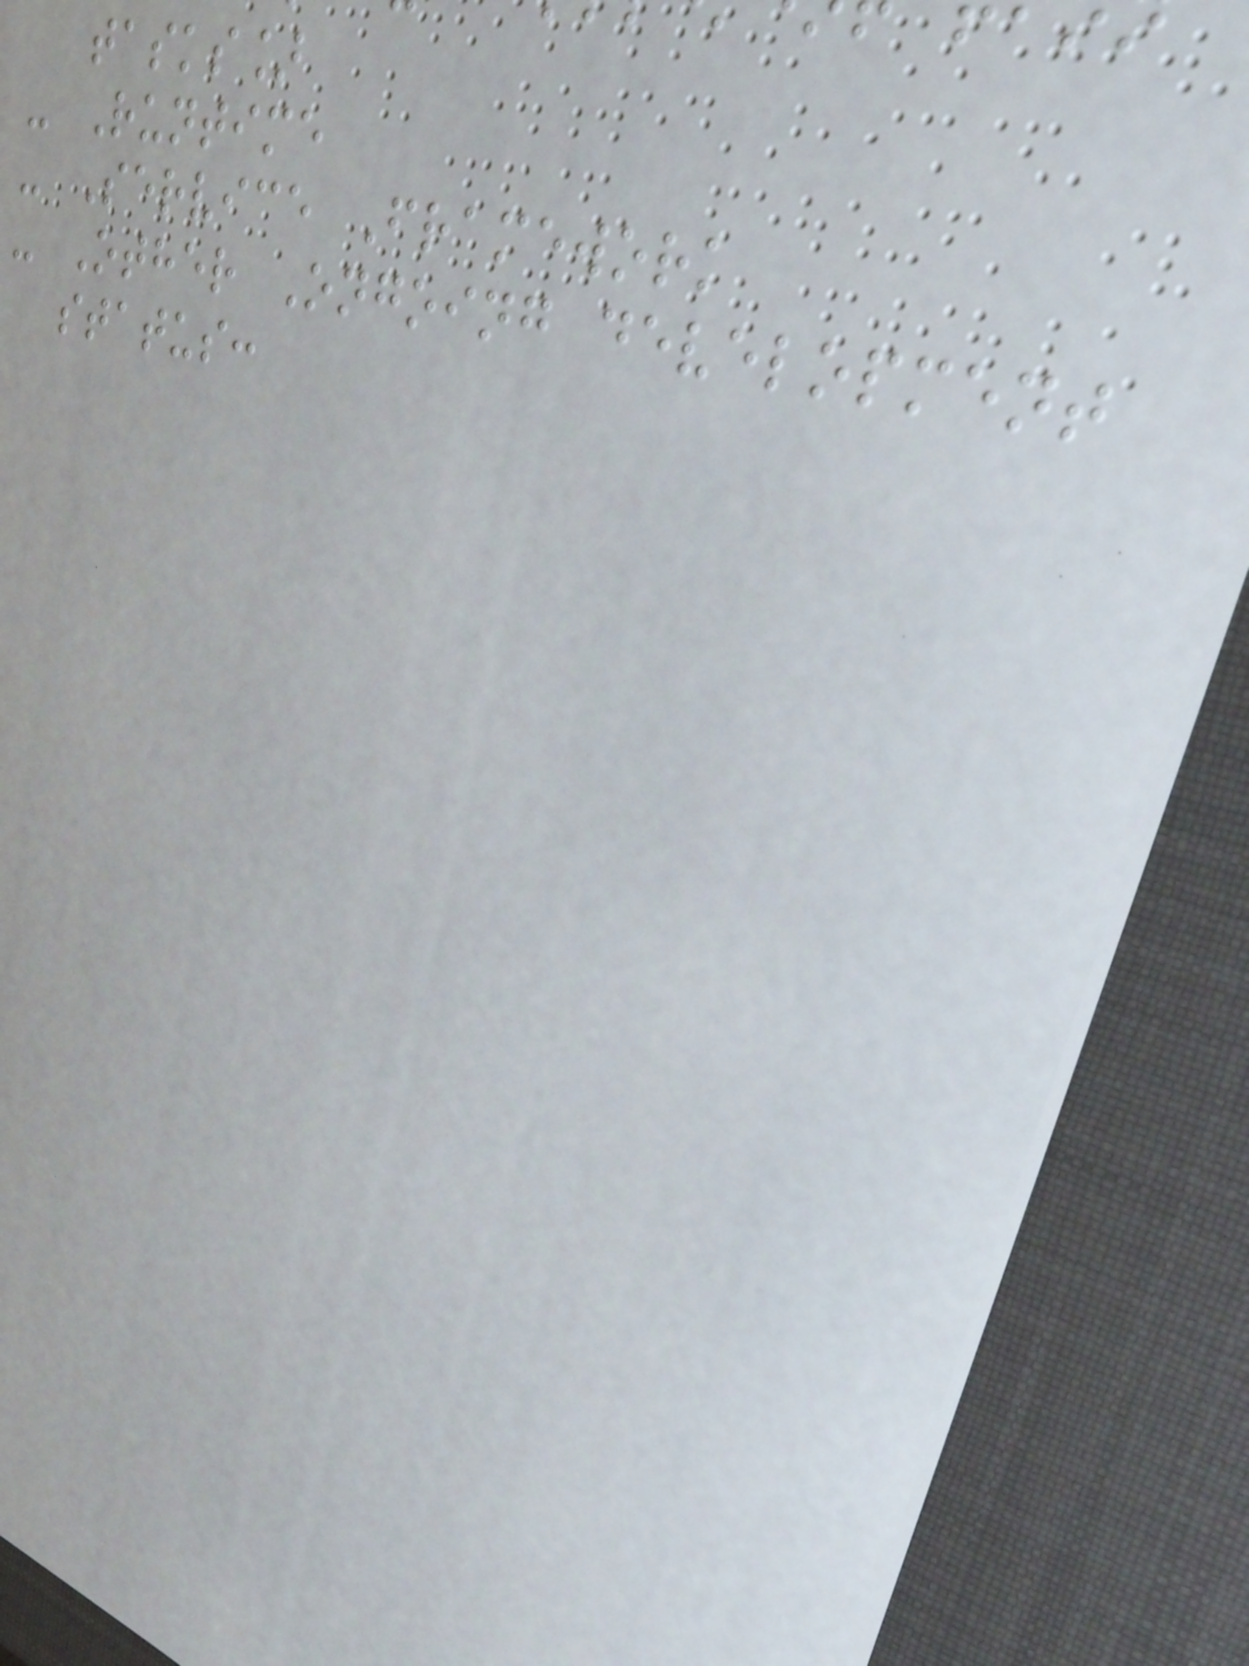tasks]
- Runtime
- Service Framework
- Other Ongoing development
status:
